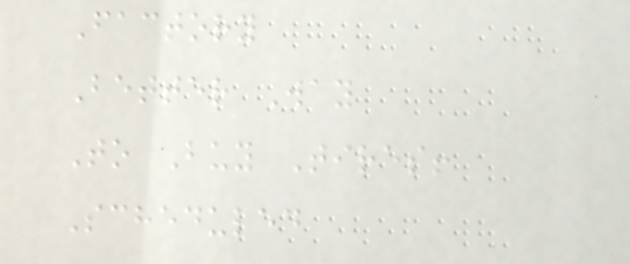Factory
Better Way
To Buy Tires!
Scheduled
